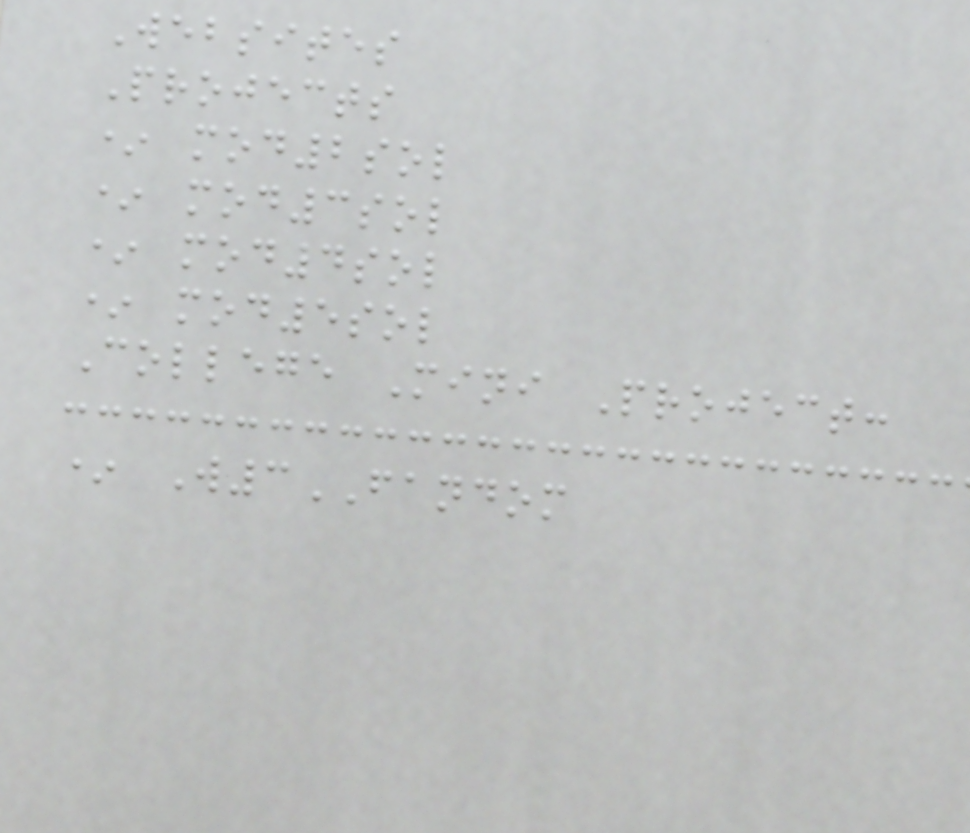Websites
Projects
* mod2sol
* mod3sol
* mod4sol
* mod5sol
College Mini Project:
* W3FANDOM
